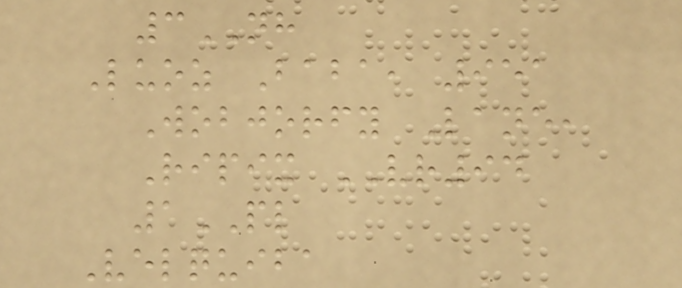3NH
Luoz Baba, 951
Wobjorfy Lane,
Ripix VR94
1PL
Velquiba
